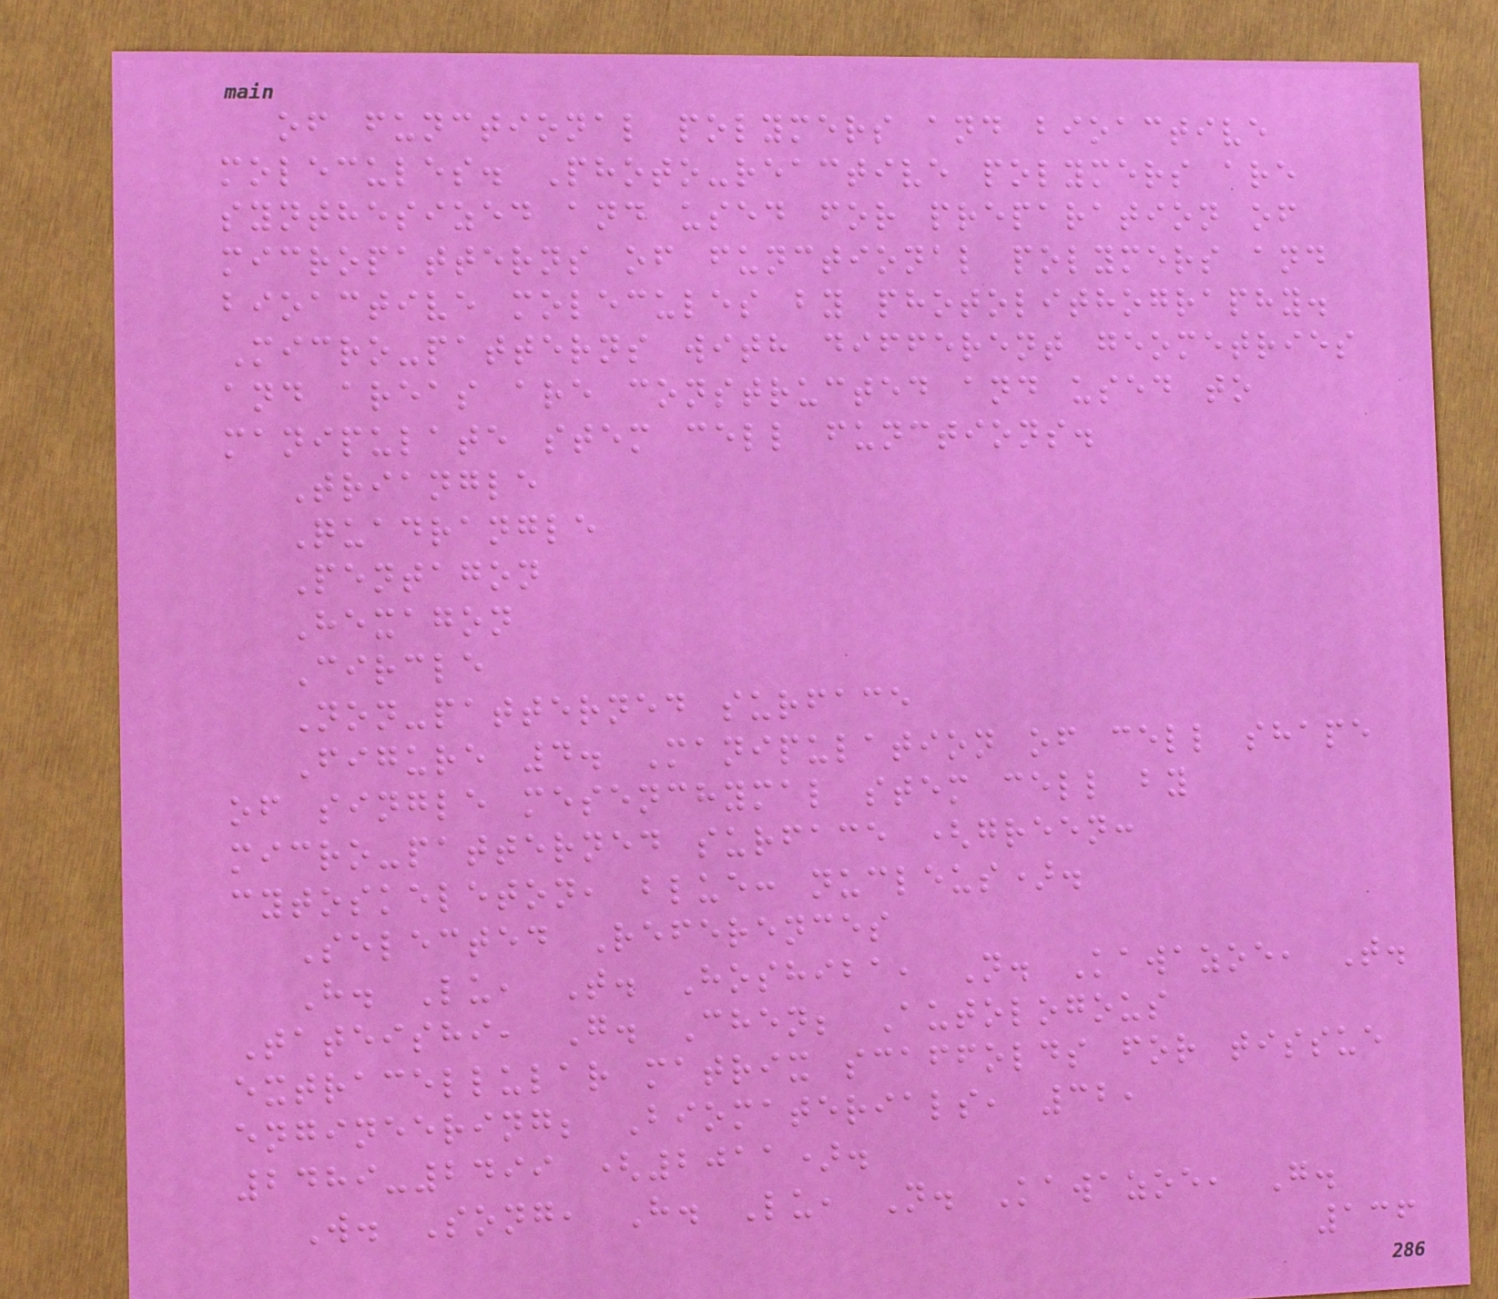of functional polymers and bioactive
molecules. Photo-reactive polymers are
synthesized and used for preparation of
micropatterns of functional polymers and
bioactive molecules by photolithography.
Micro-patterns with different geometries
and areas are constructed and used to
manipulate stem cell functions.
Triangle
Quadrangle
Pentagon
Hexagon
Circle
Non-patterned surface
Figure 4. Manipulation of cell shape
of single mesenchymal stem cell by
micro-patterned surface (green:
cytoskeleton, blue: nucleus).
Selected References
H. Lu, T. Hoshiba, N. Kawazoe, T.
Tateishi, G. Chen; Autologous
extracellular matrix scaffolds for tissue
engineering; Biomaterials, 32,
2489-2499 (2011).
W. Song, H. Lu, N. Kawazoe, G.
136
